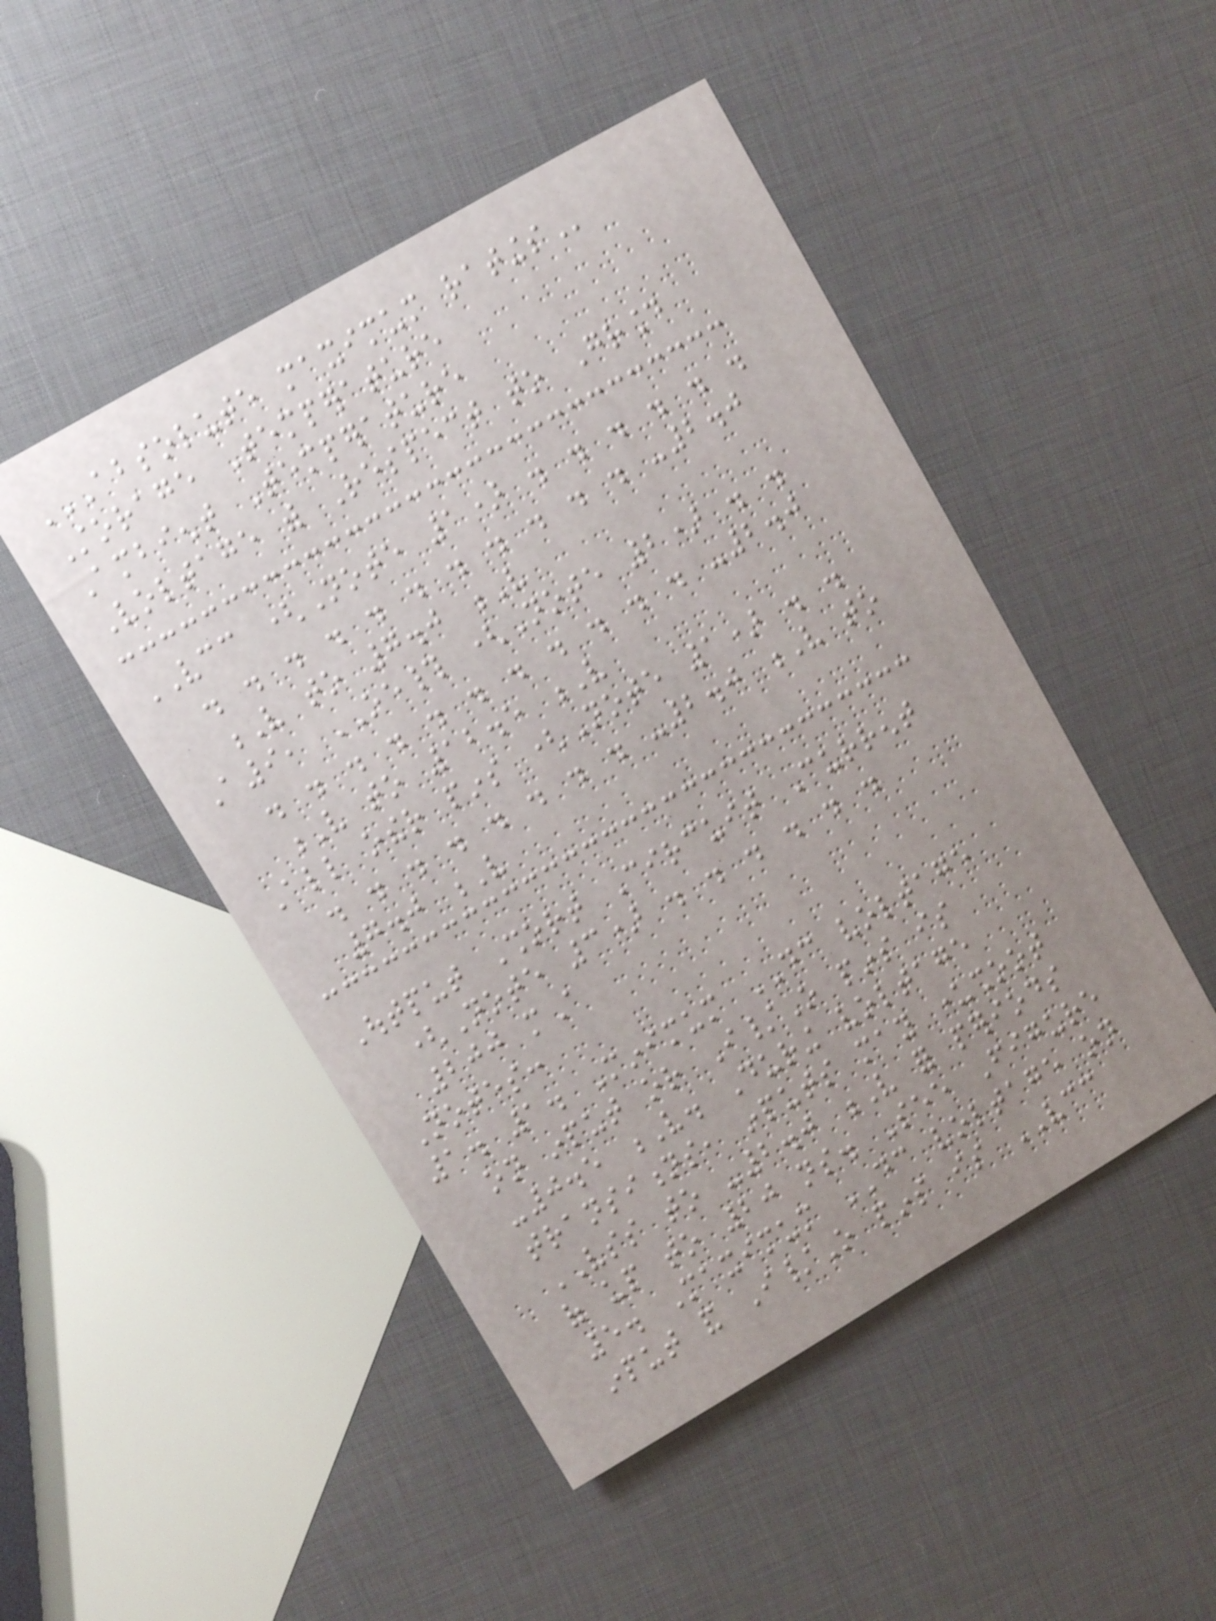ABSOLUTE MAXIMUM RATINGS
Storage Temperature
Ambient Temperature
Voltage with Respect to Ground
VCC (Note 1) . . . . . .
. . . . . . . . . . . -2.0
V to 7.0 V
A9, OE# (Note 2) . .
. . . . . . . . . . . -2.0
V to 12.5 V
All other pins (Note 1) . .
. . . . . . . . -2.0 V to
7.0 V
Output Short Circuit Current
(Note 3) . . . . . .
200 mA
Notes:
1. 1. Minimum DC voltage
on input or I/O pins is
-0.5 V. During voltage
transitions, inputs may undershoot
VSS to -2.0 V for periods
of up to 20 ns. See Figure
5. Maximum DC voltage on
input and I/O pins is VCC
